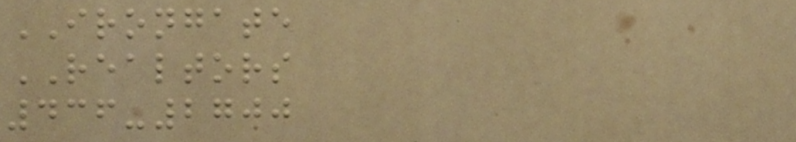IRONGATE
REALTORS
436-2700
